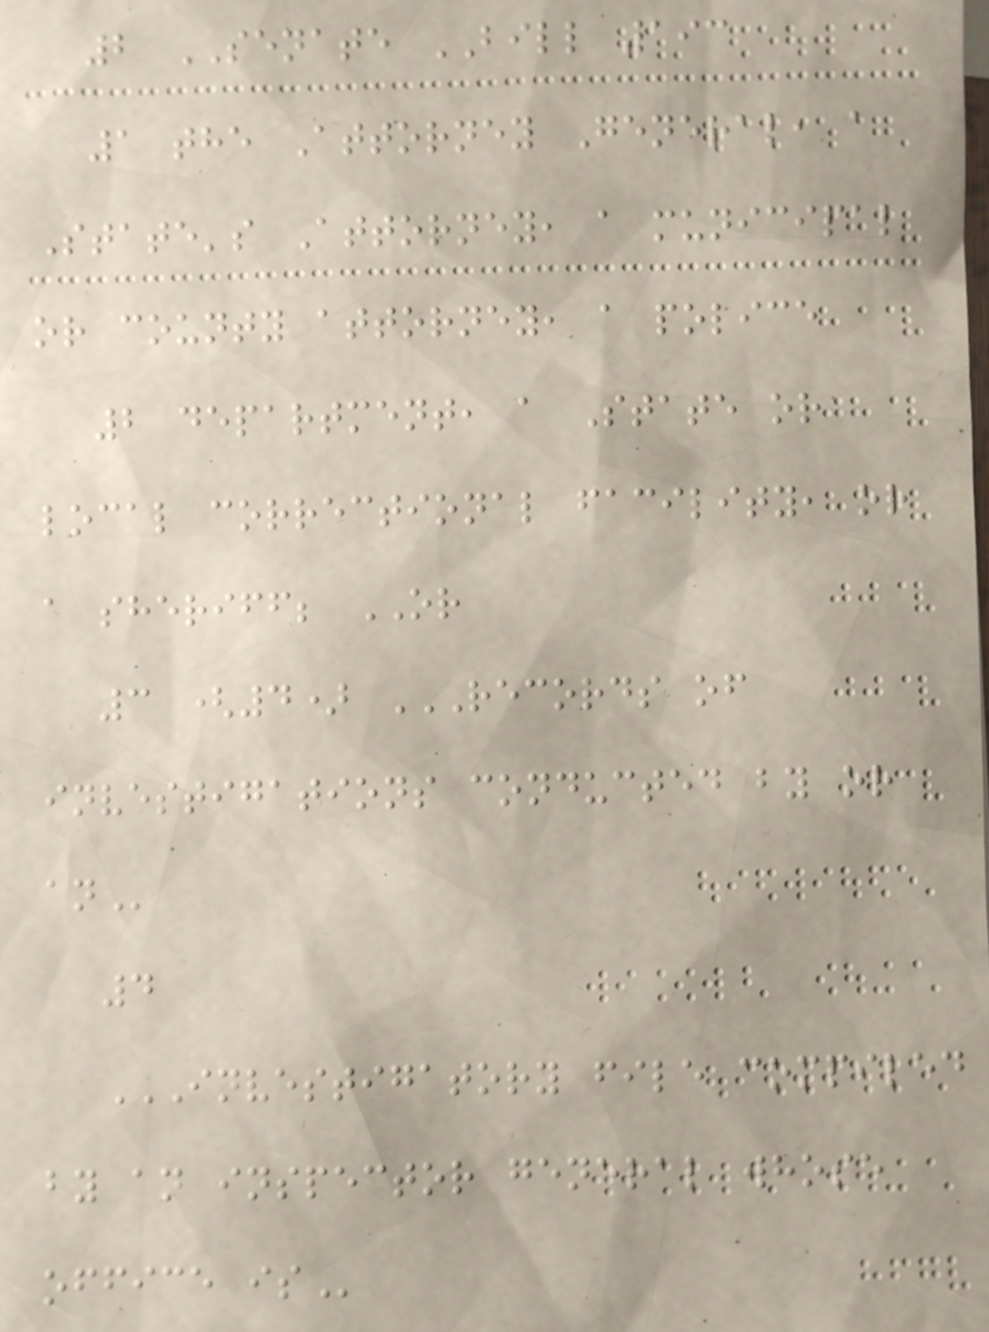2 SENATE BILL 193
1 the Attorney General, a
State's Attorney, a municipal
or county attorney, a police
2 department, a State or
local correctional facility, or
a sheriff; OR
3 (4) RECORDS OF
INVESTIGATIONS CONDUCTED BY OR
AN
4
INVESTIGATORY FILE COMPILED
BY AN INSPECTOR GENERAL WHOSE
OFFICE IS
